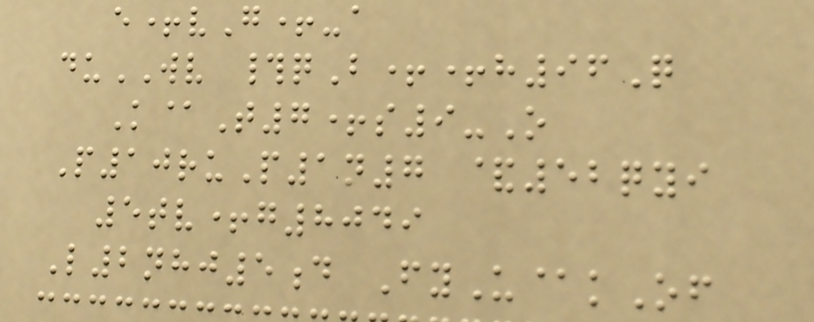e+vG+-a
duWV #qB++h96Q
K@T7+s9-O
P10ruP1n7 &52qyi
5tv+g8049
L2nhj5d FyU@kOf
